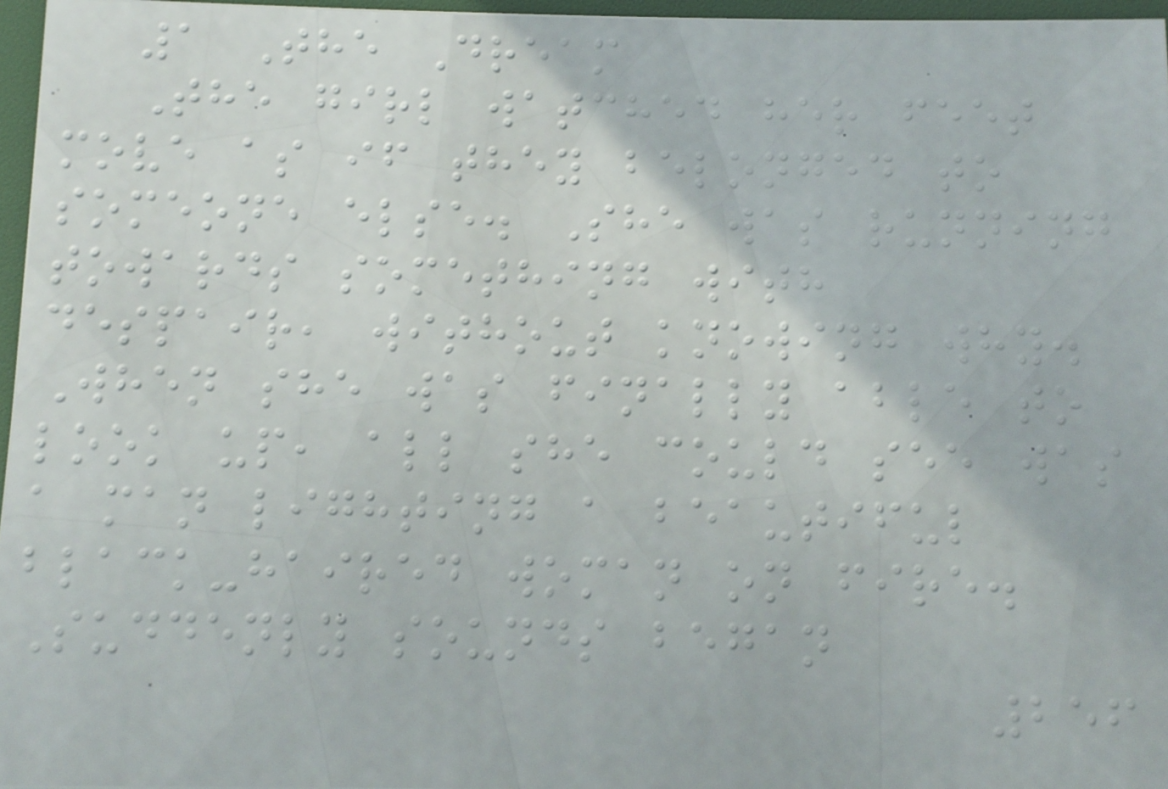1 The Dream
The girl watched her feet
move as if they belonged to
someone else. She was running
towards something with
despair, without knowing why.
When she was finally able to
look up, all she could see was
a man lighting a beautiful
black-haired woman on fire.
Suddenly sounds began
256
